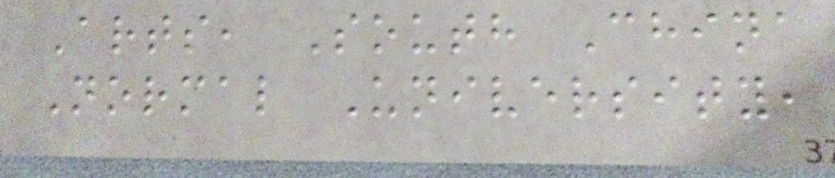Arts, South China
Normal University,
